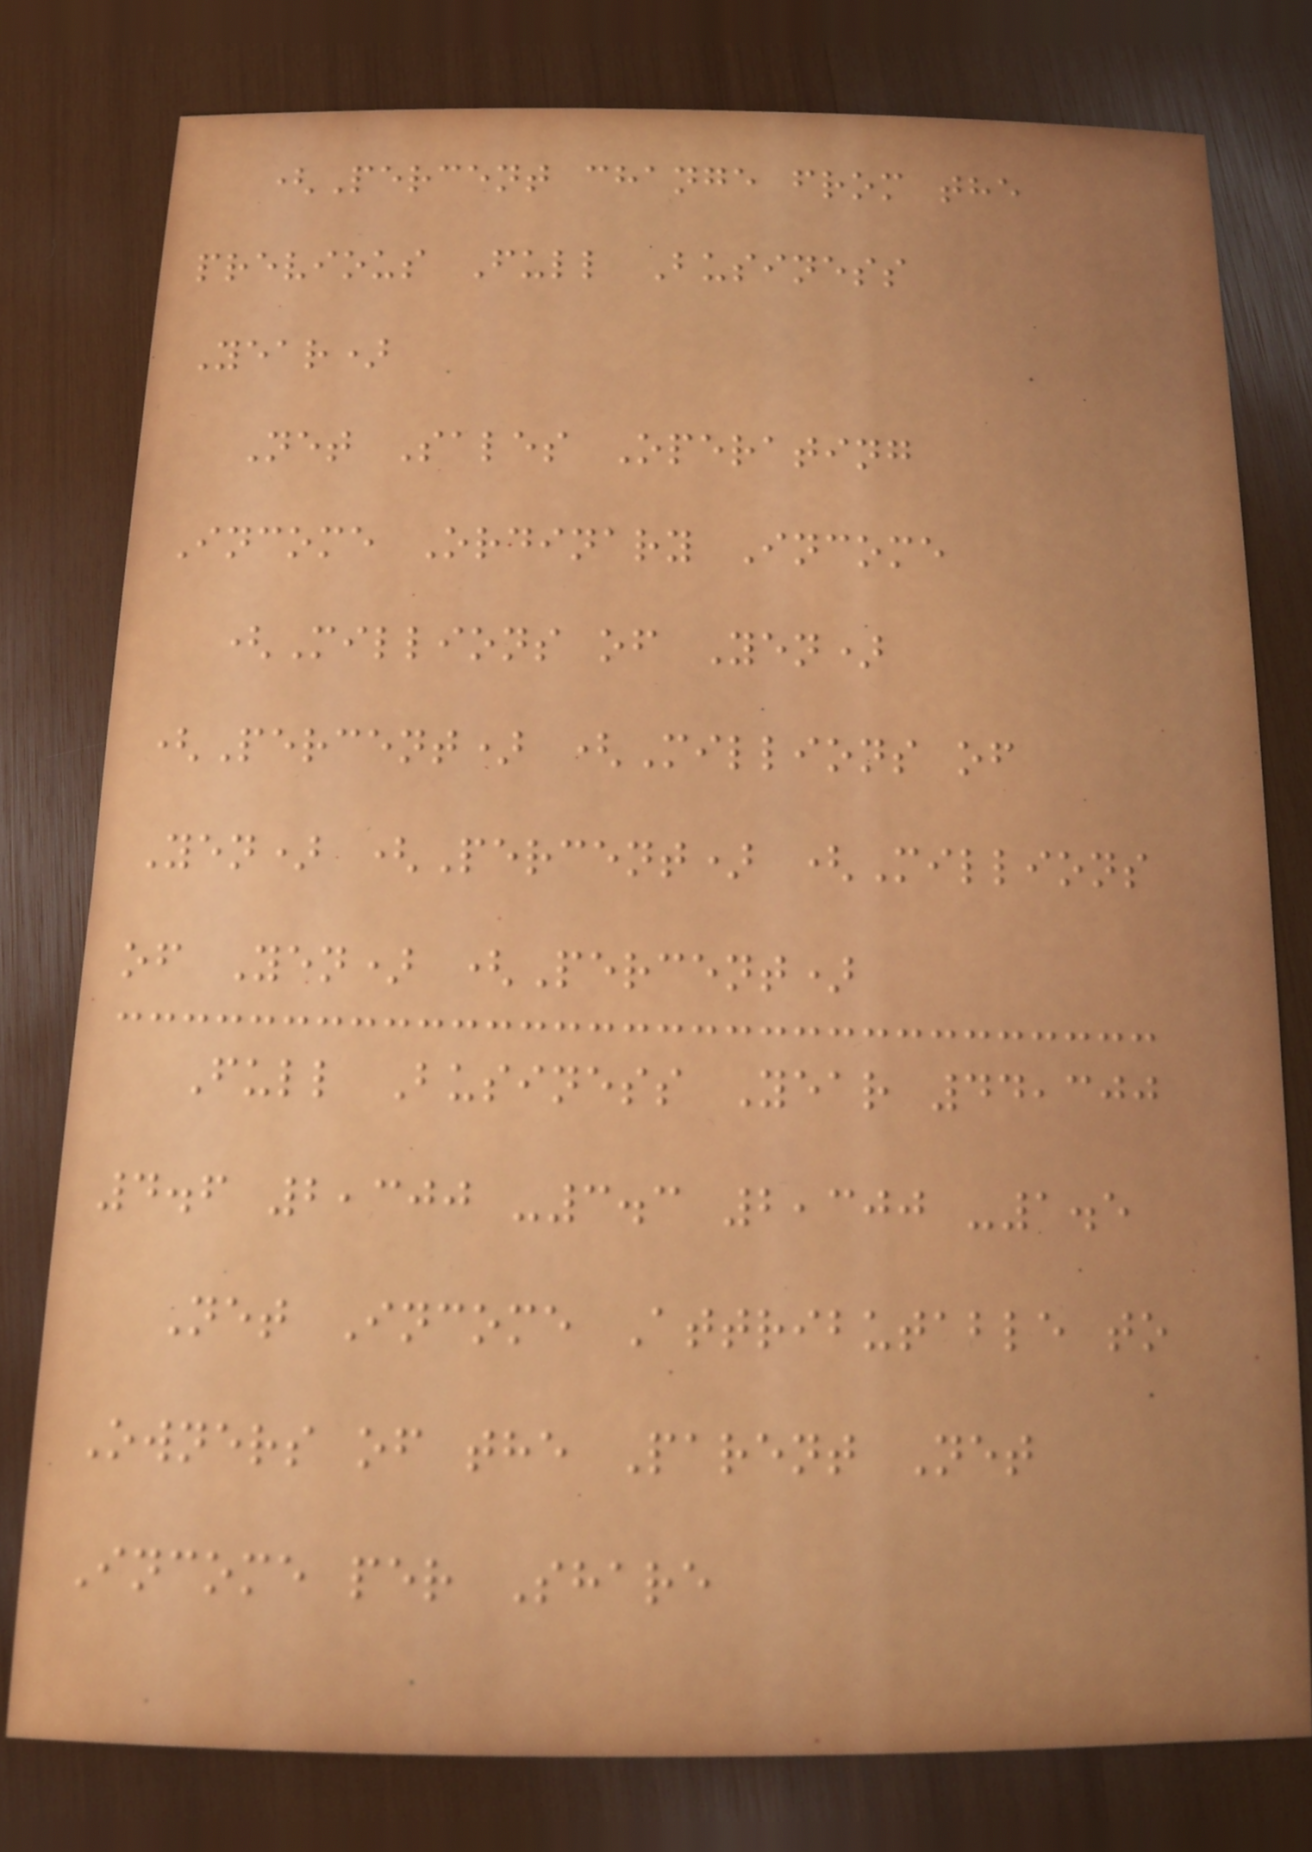(Percent change from the
previous Full Business
Year)
Net Sales Operating
Income Ordinary Income
(Millions of Yen)
(Percent) (Millions of
Yen) (Percent) (Millions
of Yen) (Percent)
Full Business Year 44,300
4.6 2,300 -3.3 2,300 -1.5
Net Income Attributable to
Owners of the Parent Net
Income per Share
